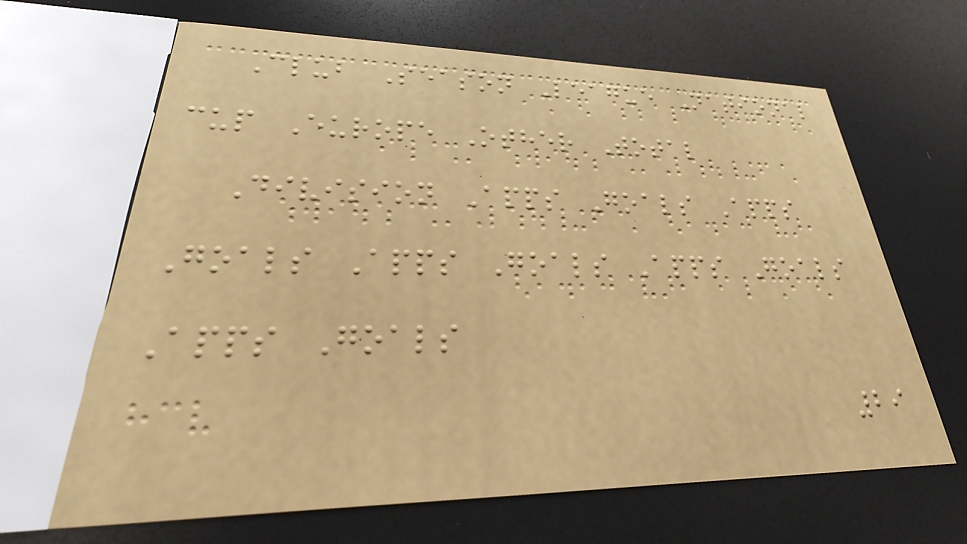Club Season League National
cup Europe Other Total
Division Apps Goals Apps
Goals Apps Goals Apps Goals
Apps Goals
29
